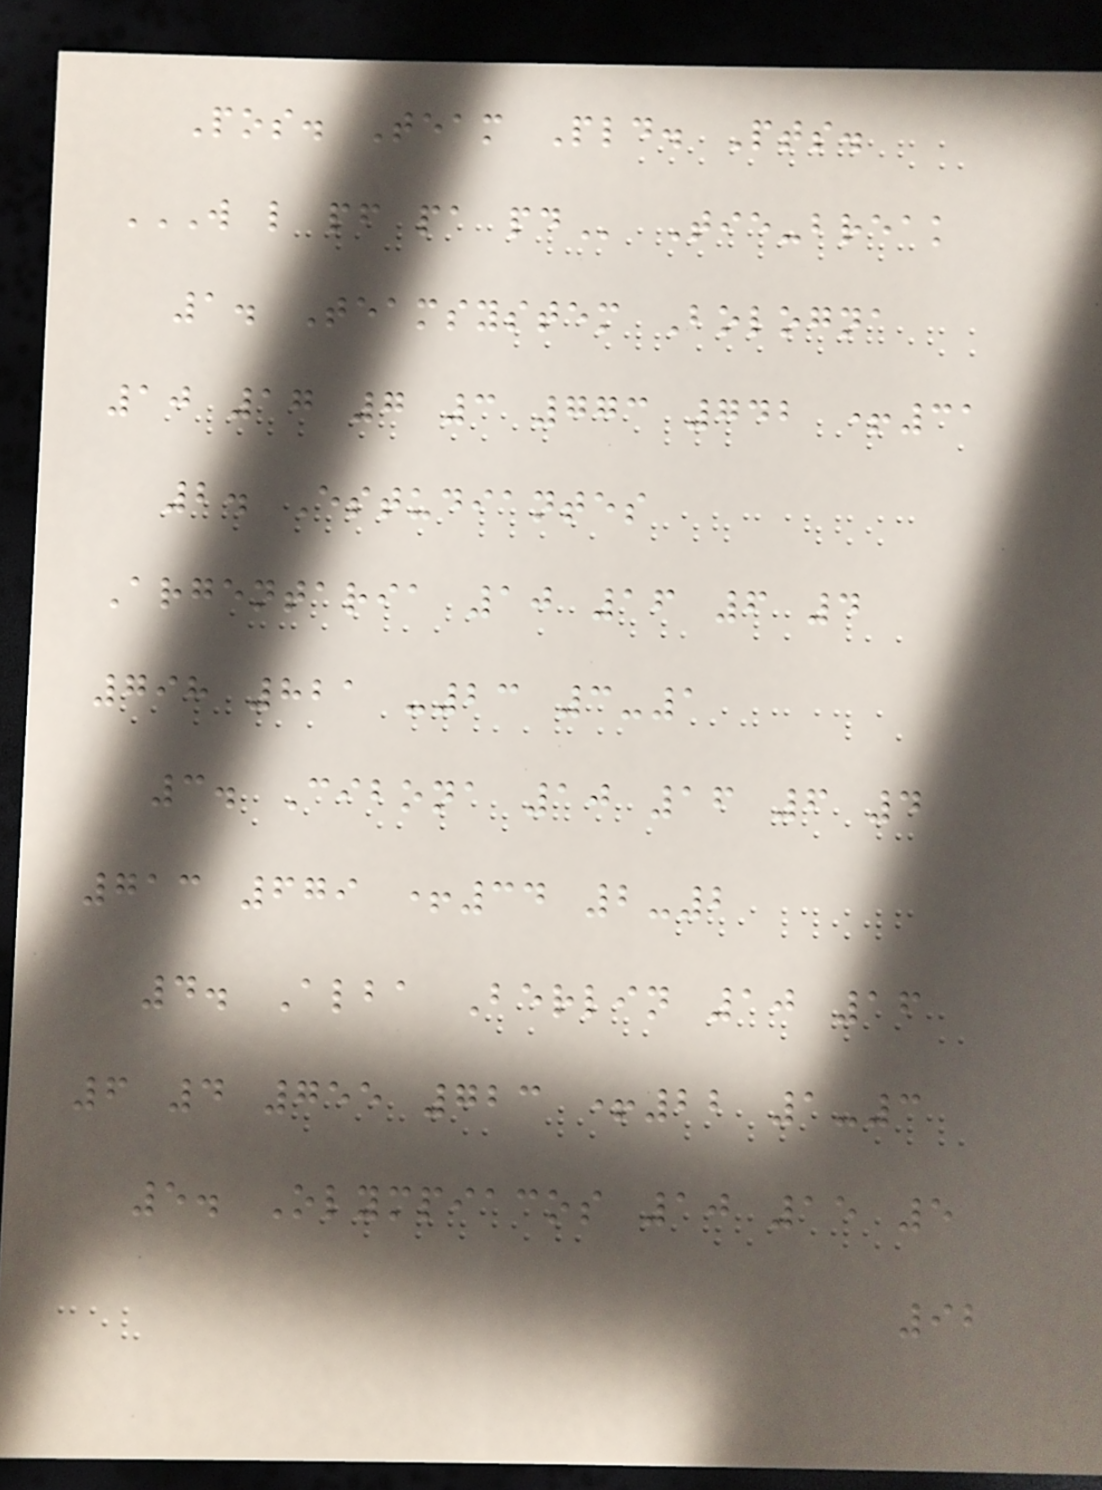Pos. Team Pld. Pts.
W L PF PA PD Tie-break
1. Teamsystem Bologna
10 17 7 3 773 742 +31
2. Estudiantes
Argentaria 10 16 6 4
798 821 -23 3-1
3. Cibona 10 16 6 4
713 679 +34 2-2
4. Alba Berlin 10 16
6 4 755 723 +22 1-3
5. Olympiacos 10 15 5
92
